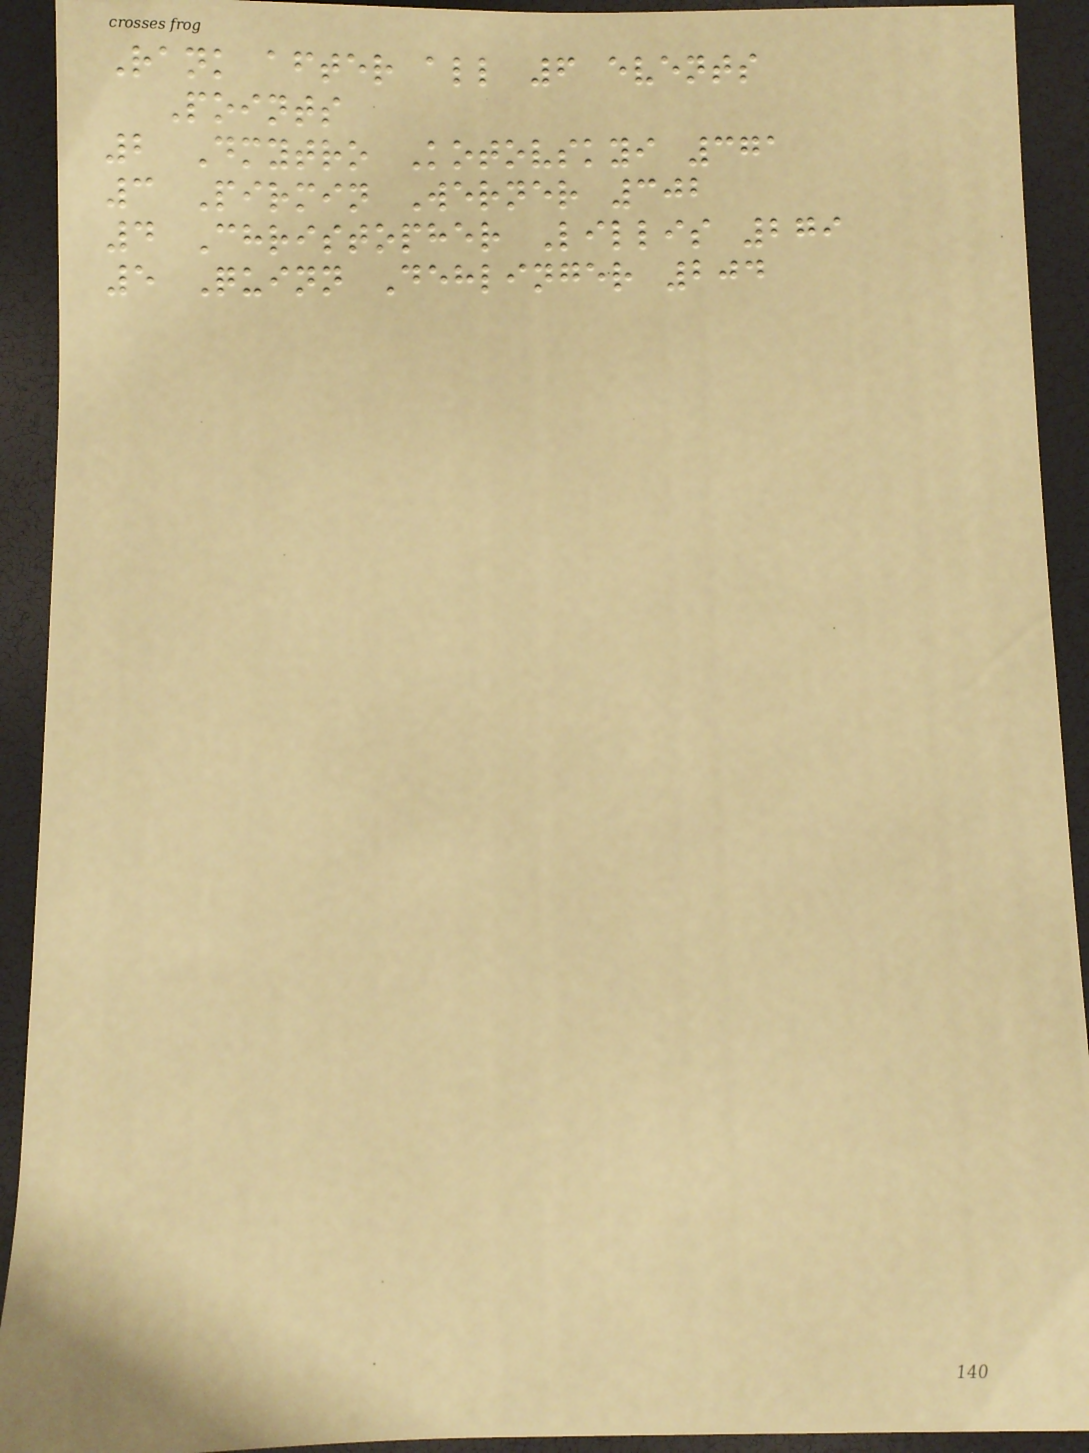Rank after all 6 events
Points
2 Dmytro Kotovskyi 371
3 Pirmin Werner 302
4 Christopher Lillis 279
5 Quinn Dehlinger 204
